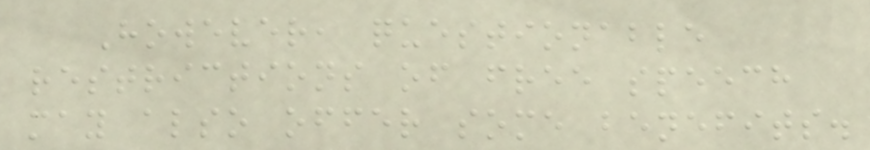However, questionable
restrictions of free speech
may also offer some benefits.
